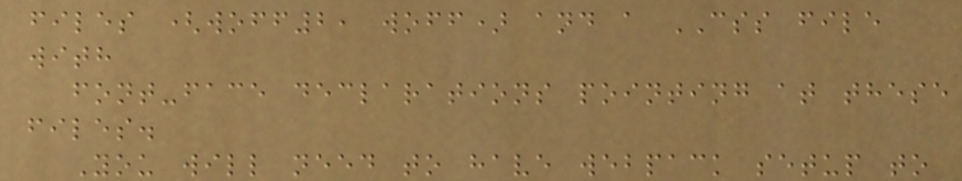files (woff2, woff) and a CSS file
with
font-face declarations pointing at these
files.
You will need to have webpack setup to
